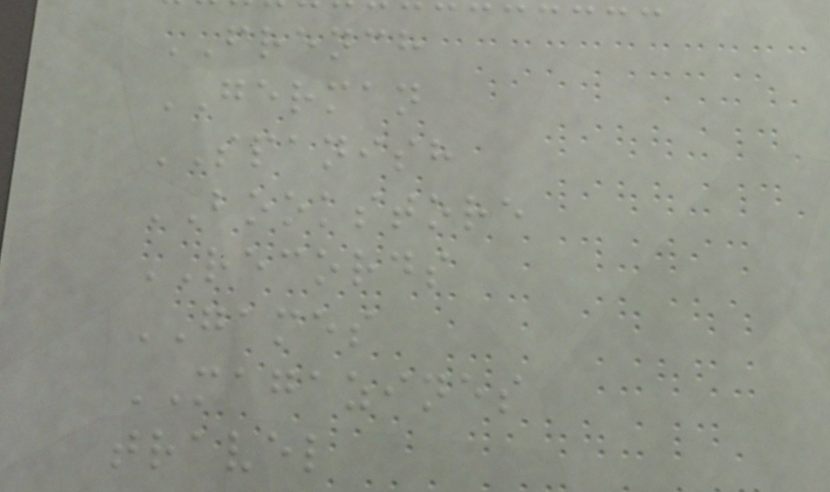FRENCH
GERMAN
SPANISH
BOOKSTORE
RECORDS
GAMES
MAGAZINES
travel
